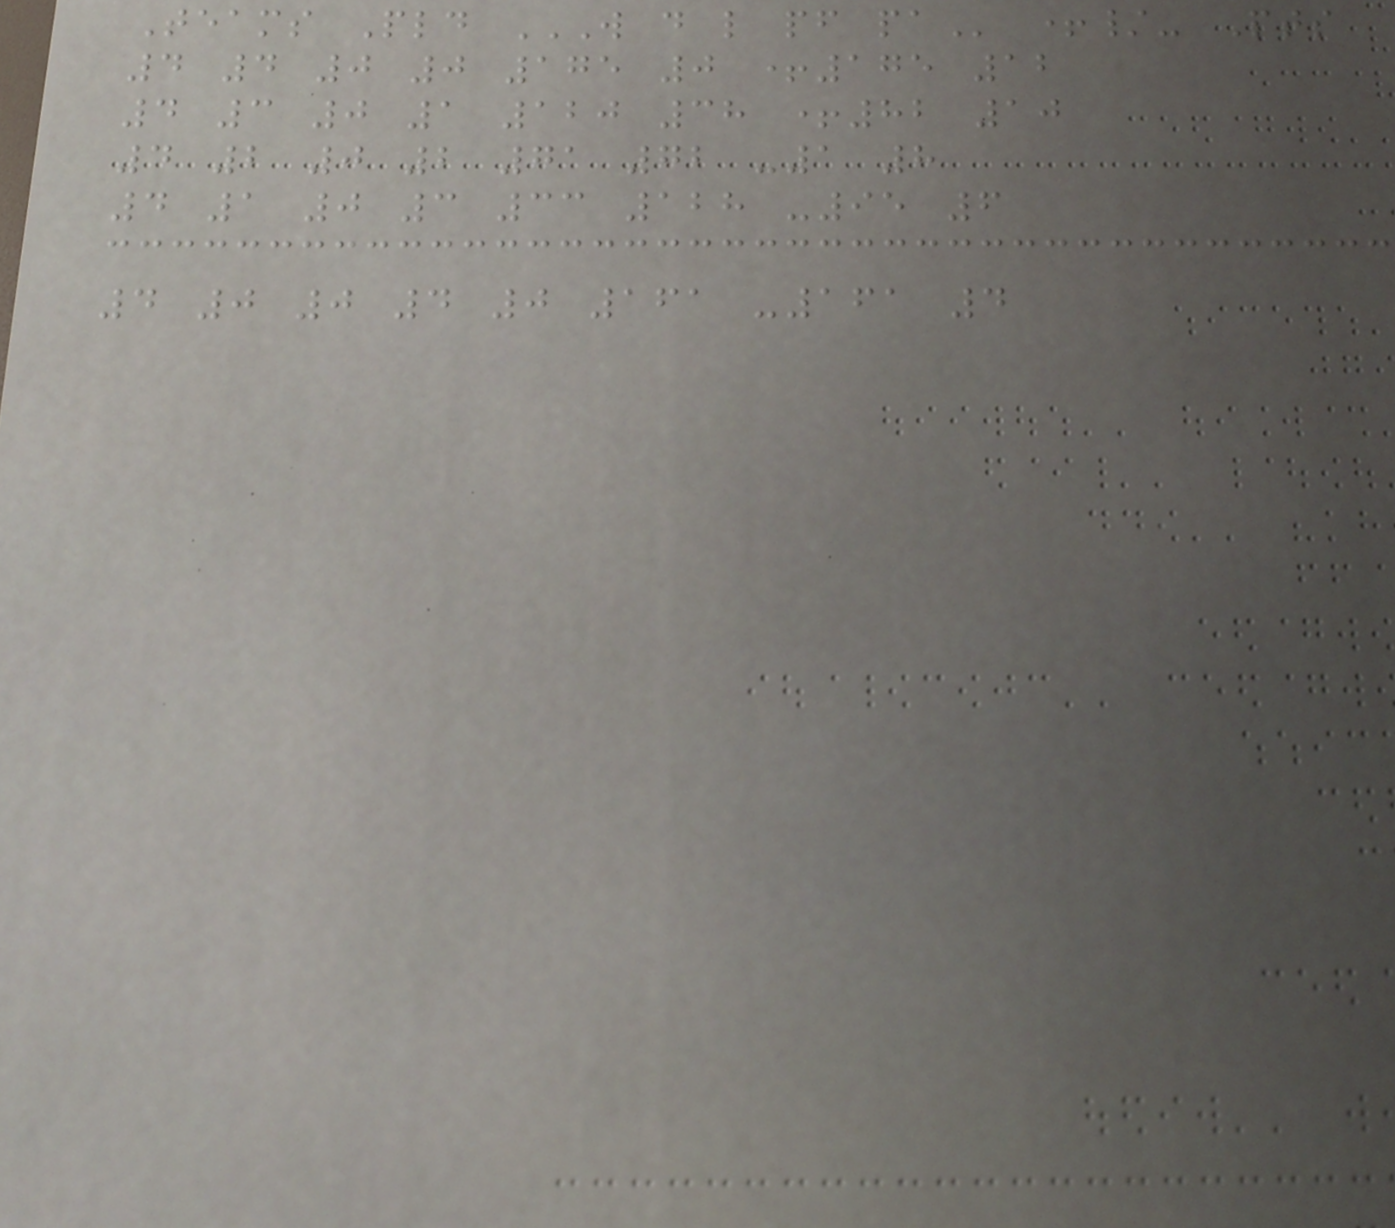Teams Pld W D L PF PA +/- Pts
4 4 0 0 175 0 +175 12
4 3 0 1 120 38 +82 10
4 2 0 2 71 72 -1 8
4 1 0 3 33 128 -95 6
4 0 0 4 0 161 -161 4
